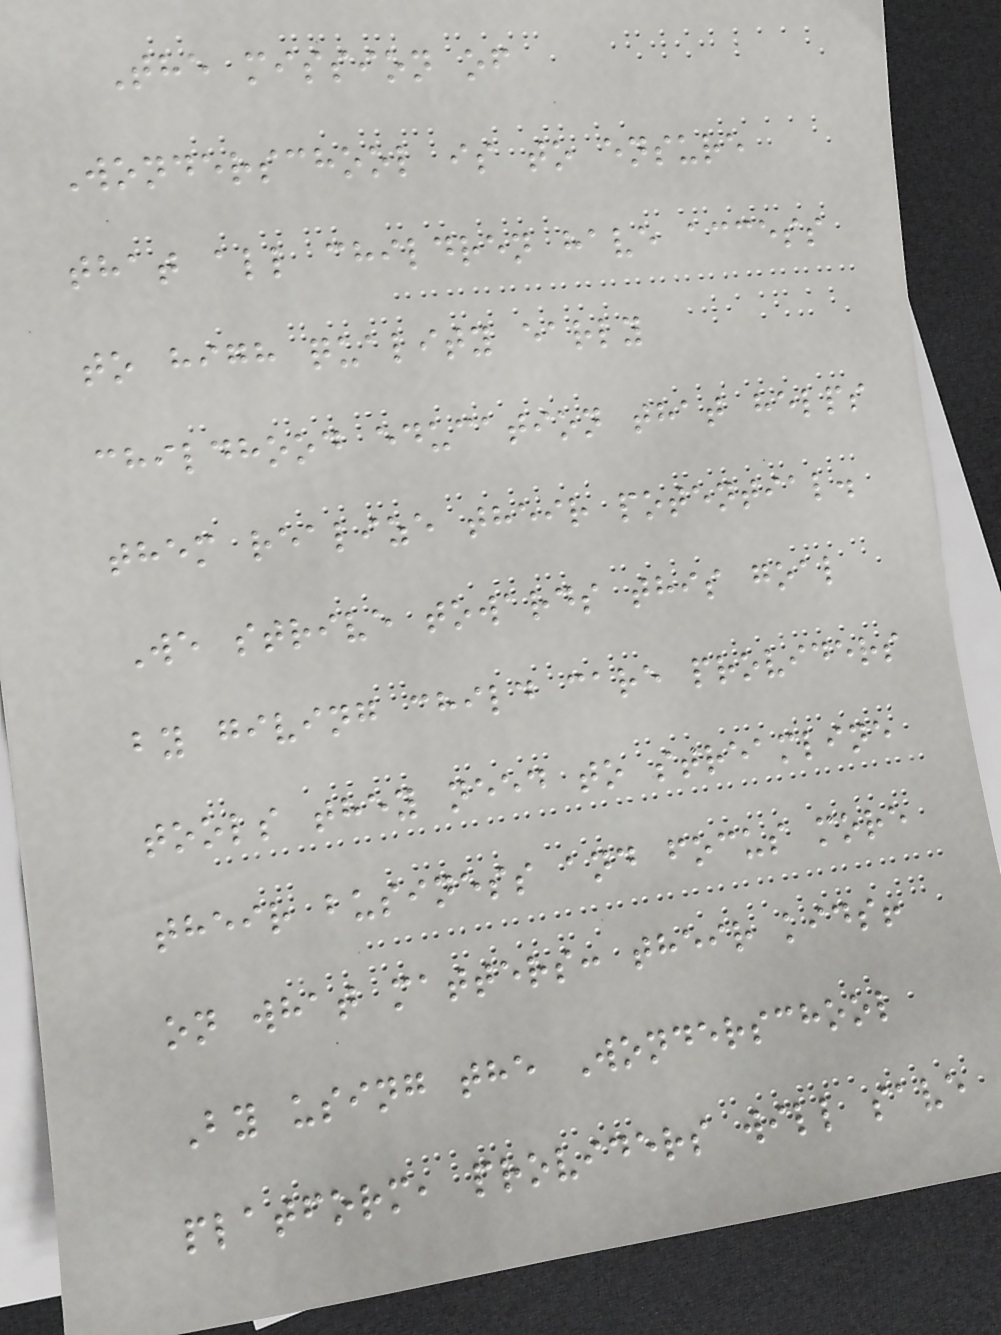The mission of
Wonderschool is to ensure
that all children have access
to high quality early
childhood education that helps
them realize their potential.
We strive towards this goal
by giving child care providers
tools they need to streamline
their business and focus more
on what matters: their kids!
By using the Wonderschool
platform, providers will save
